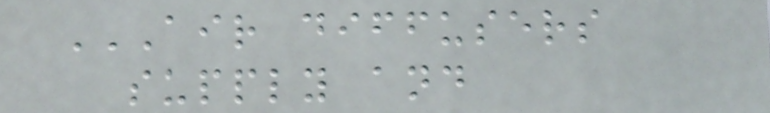AIR DIFFUSERS
SUPPLY AND
